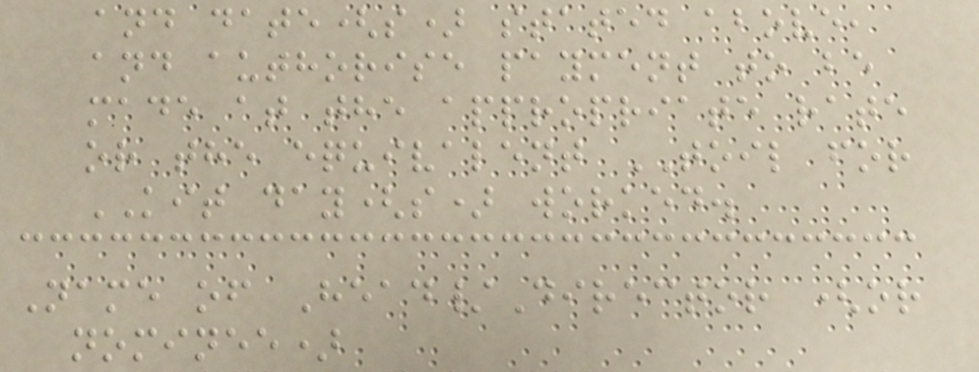and date(s) stated above,
and authorise payment to be
made at the appropriate rate
or the equivalent TOIL for
KIT day(s) worked.
Name of Head/Director (or
nominee)
